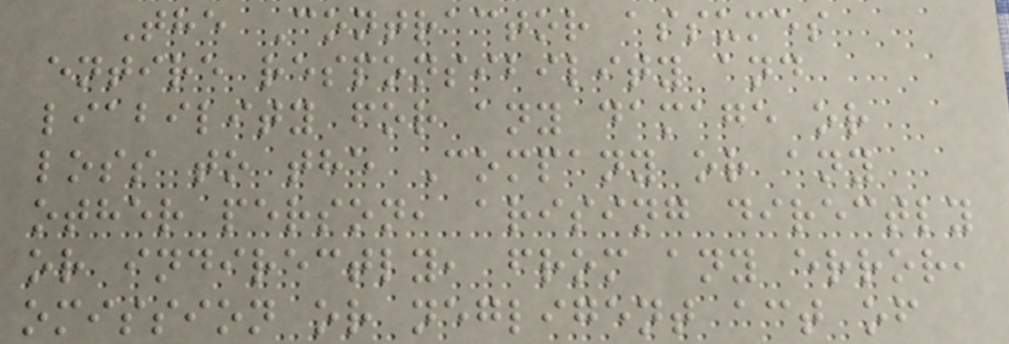The Contractor assumes
entire responsibility and
liability for any damage or
loss to the Company or any
other person, arising directly
or indirectly, from any error,
omission or negligent act of
